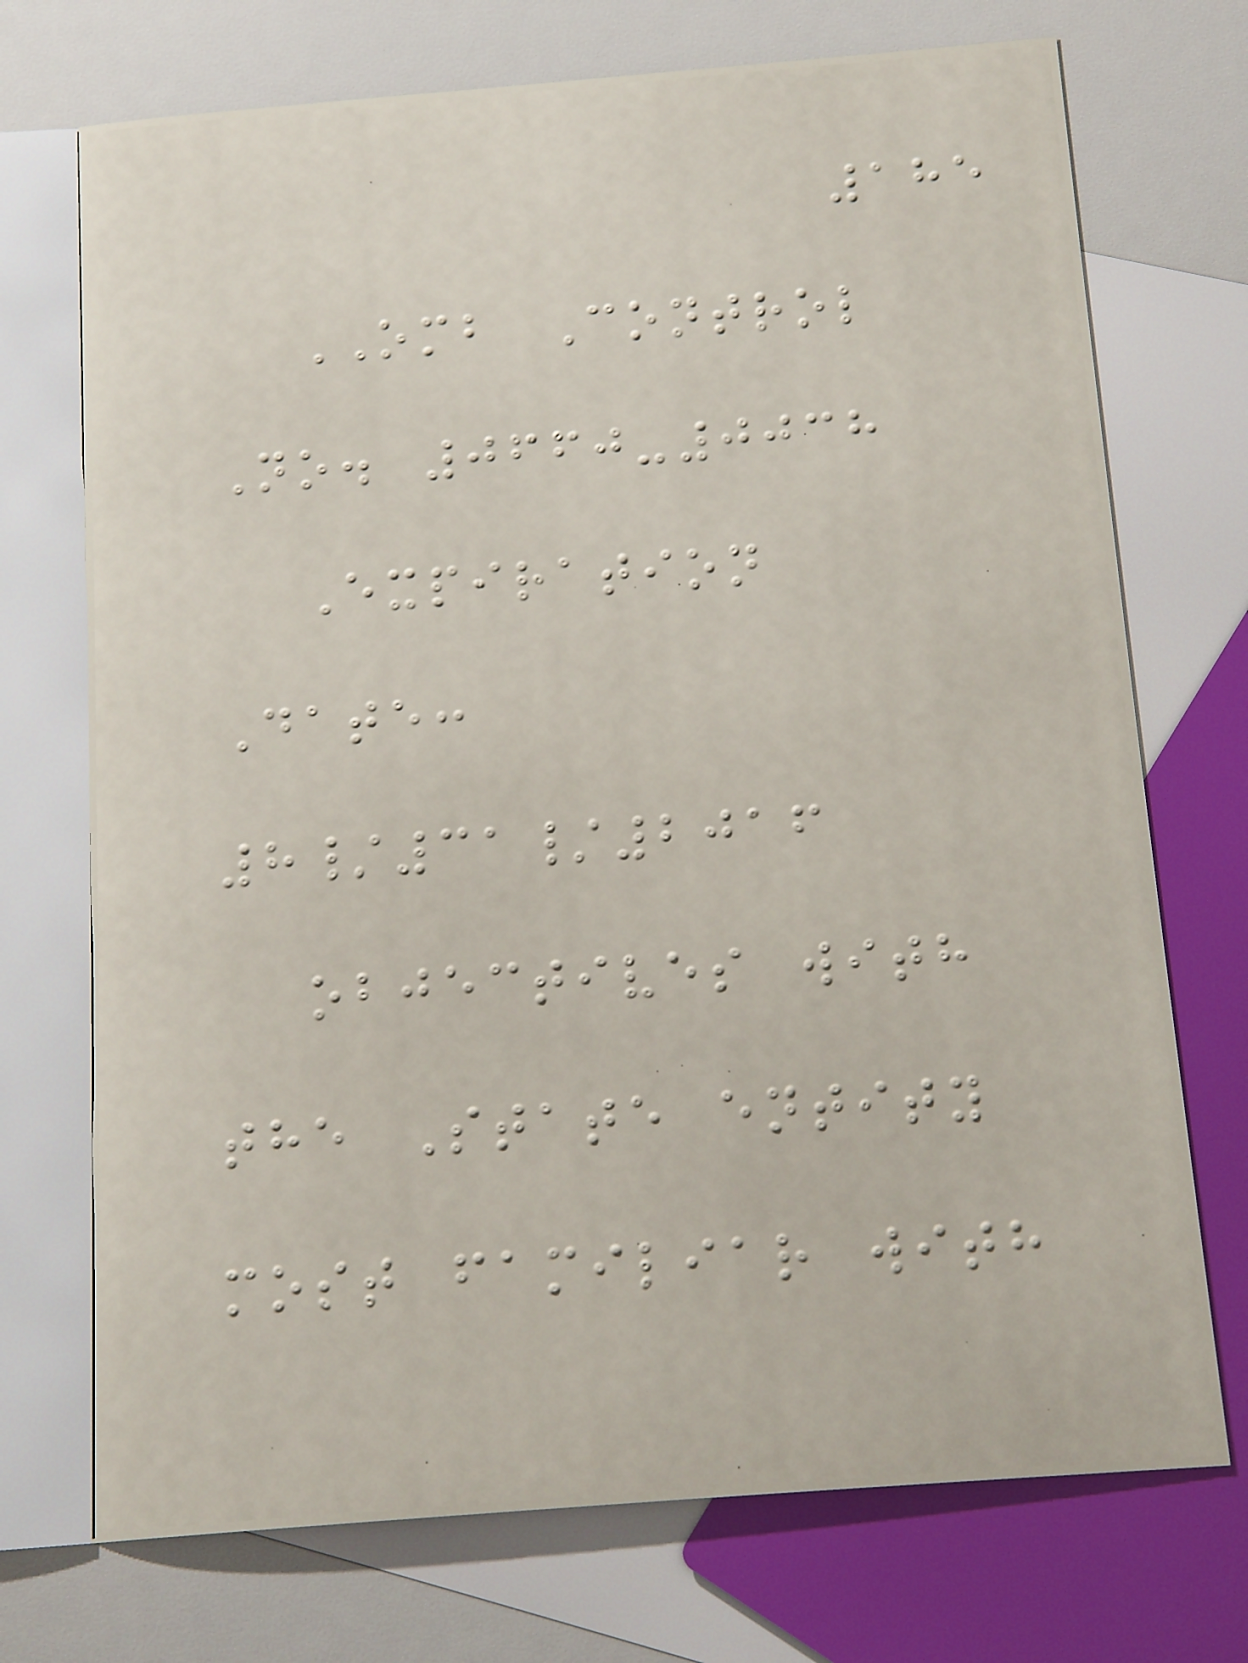185
OMB Control
No. 0660-0038
Expiration
Date:
8/31/2016
objectives with
the State entity
most familiar with
